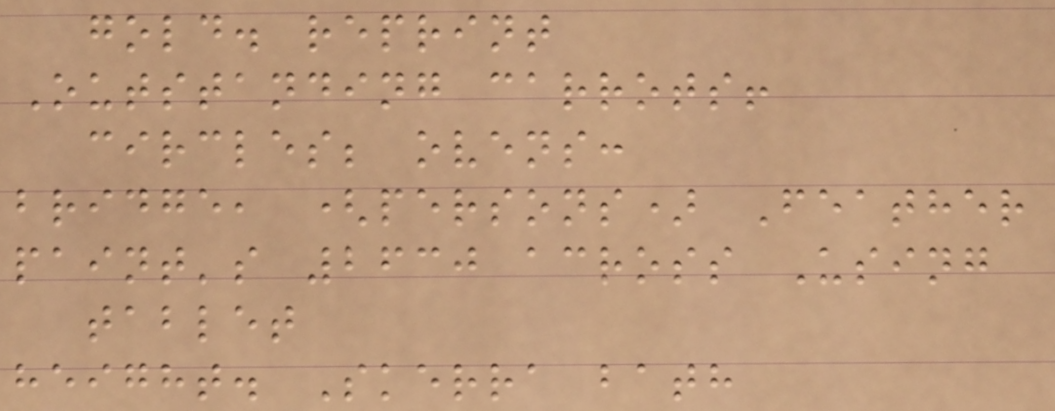gold. reprint
Outstanding carrots!
circles; ovens:
bridge, (persons) Feather
paint's 2630 across Using
tablet
height. Skerra bath
